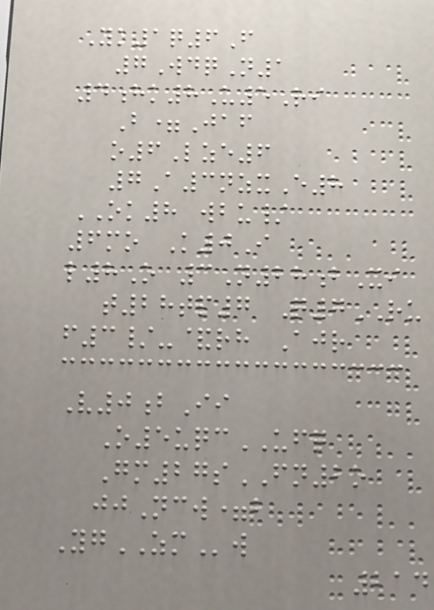Yk1q6F
7WdqN1
4hk8U5Ri
B=Jaf
o6Lze6
7A3nzxE8
OK8 wbu/
6mo K0I
l8O 3N28bXi
t28tp7 Q7RU
f3/-&rh Ajr
V0bIi
O5uqcUFQ
Gm27sFN2o
jjNcw=b
YgZMw
214
